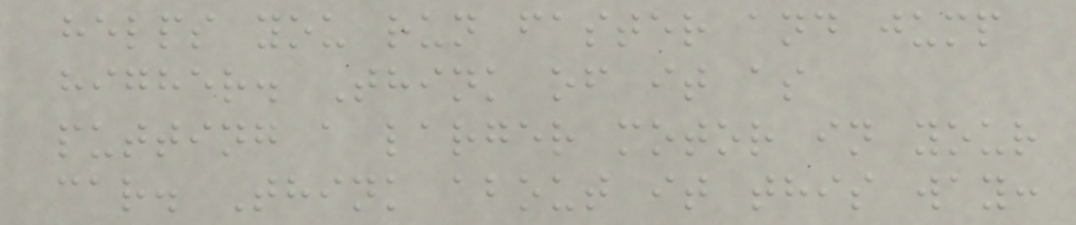helps you run faster and jump
higher. Think of it as
putting a larger motor in your
car. Think about it this way:
